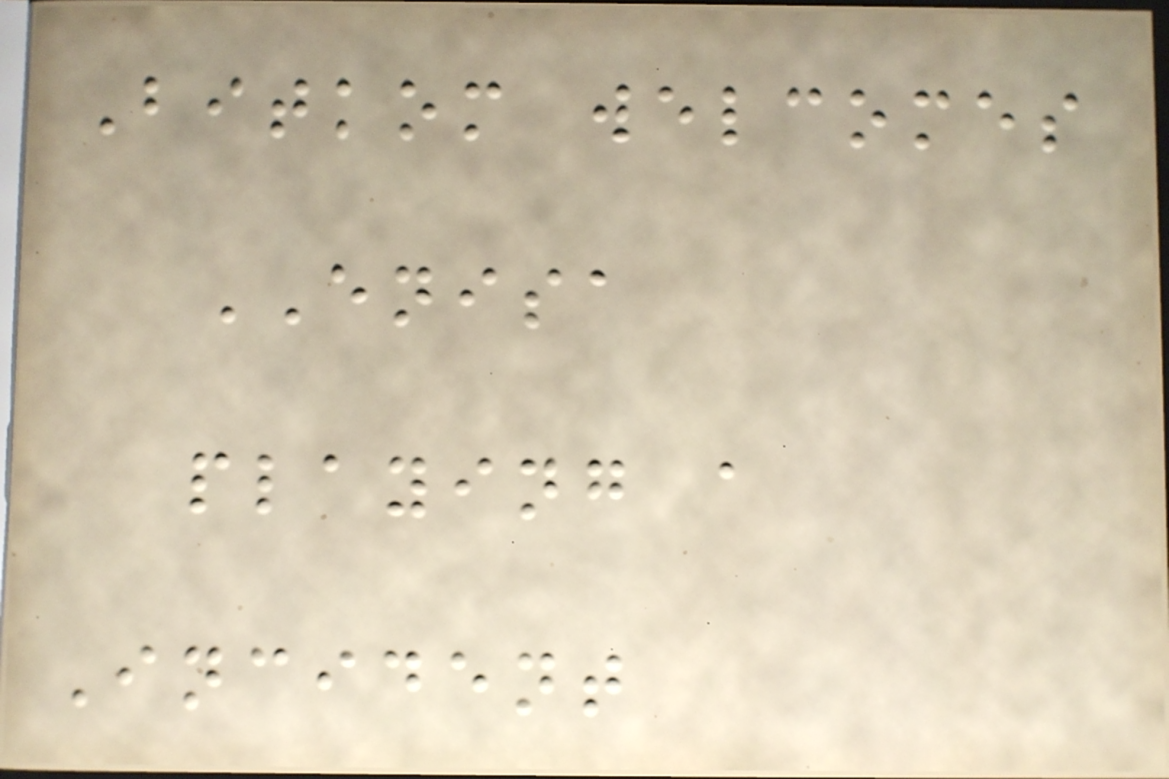Bitkom welcomes
ENISA
playing a
Incident
